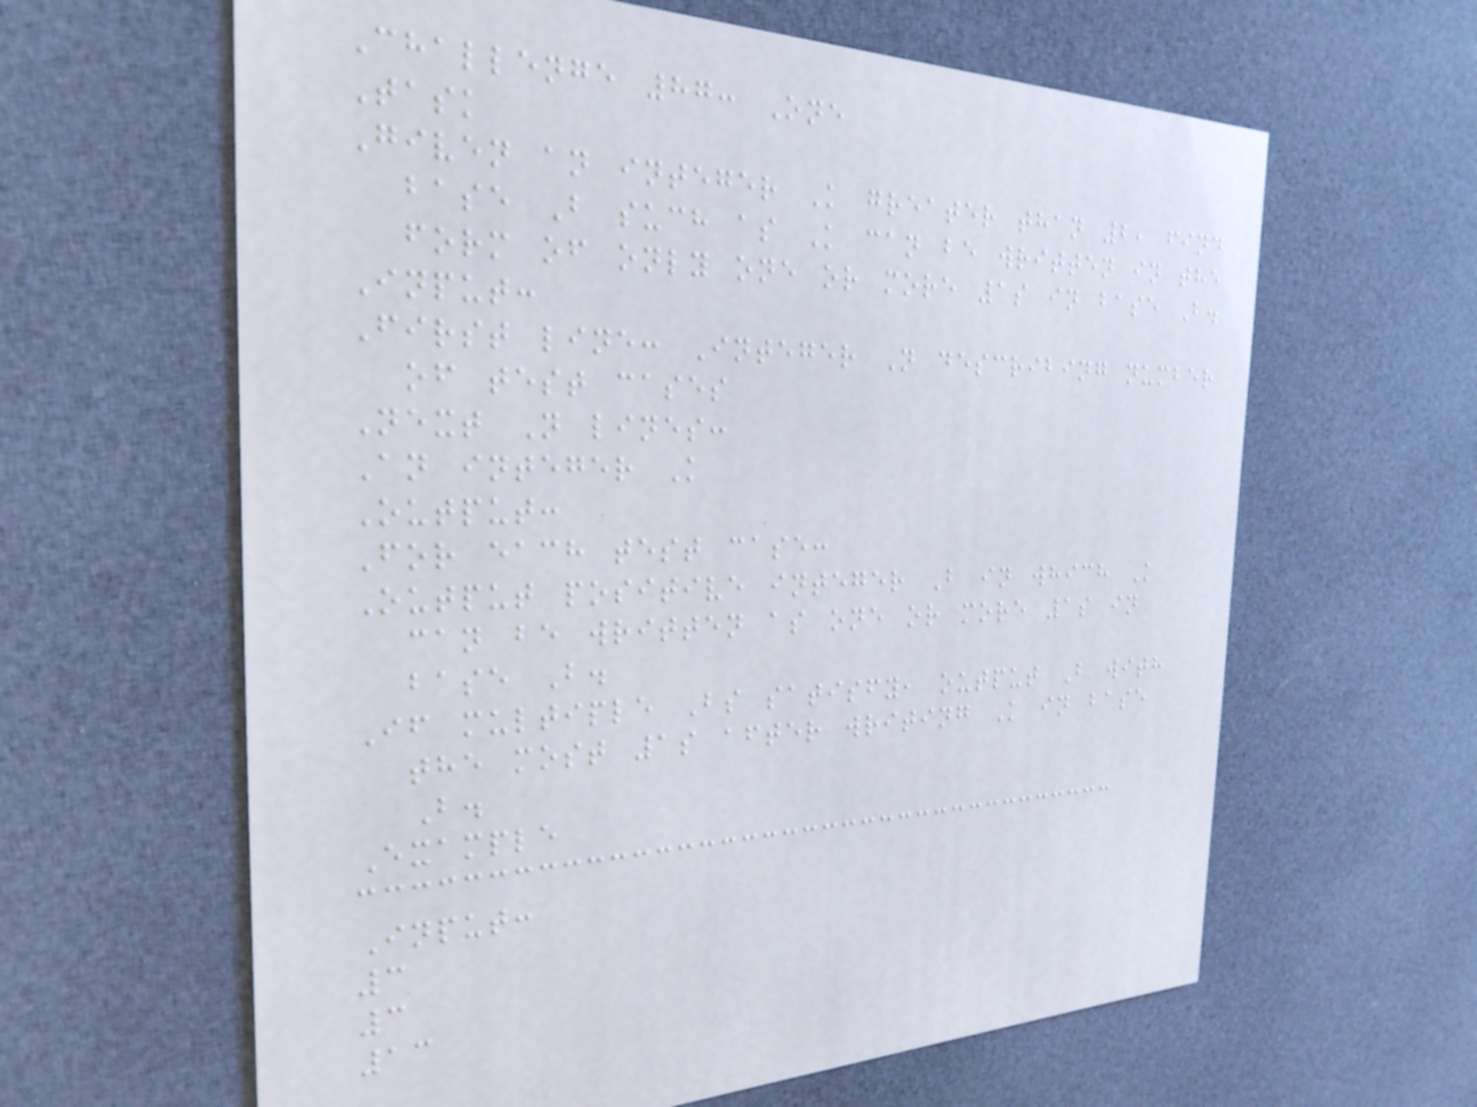Challenge 87: One
Task
Given an integer K greater than 2, find
base B such as K can be written in the
form of only one or more 1s in base B.
Input:
First line: Integer N describing number
of test cases
Next N lines:
An integer K
Output:
For each test case:
Output positive integer B in which K
can be written as one or more 1s in
base B.
If multiple Bs satisfy, output B with
the most 1s after writing K in base
B.
Example
Input:
3
3
13
